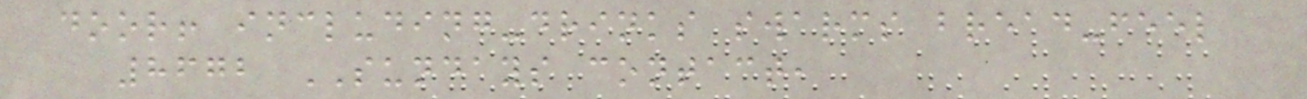door! including-drinks swarms bread-feel
8672 SUNDAYS contact,
